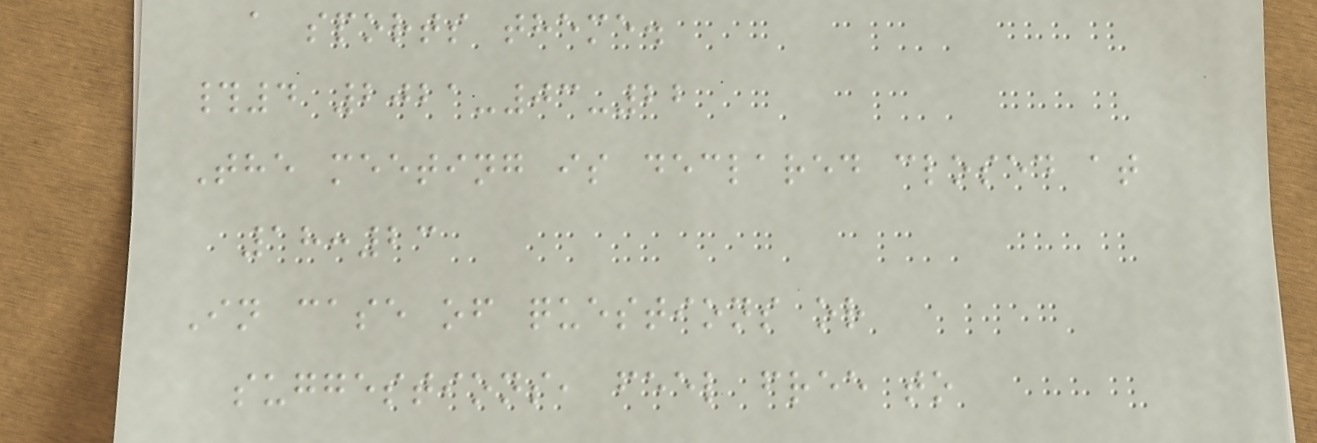a sports theme.
#4 2021-03-22
The meeting is declared closed at
18:23
In case of questions or
suggestions, feel free to
